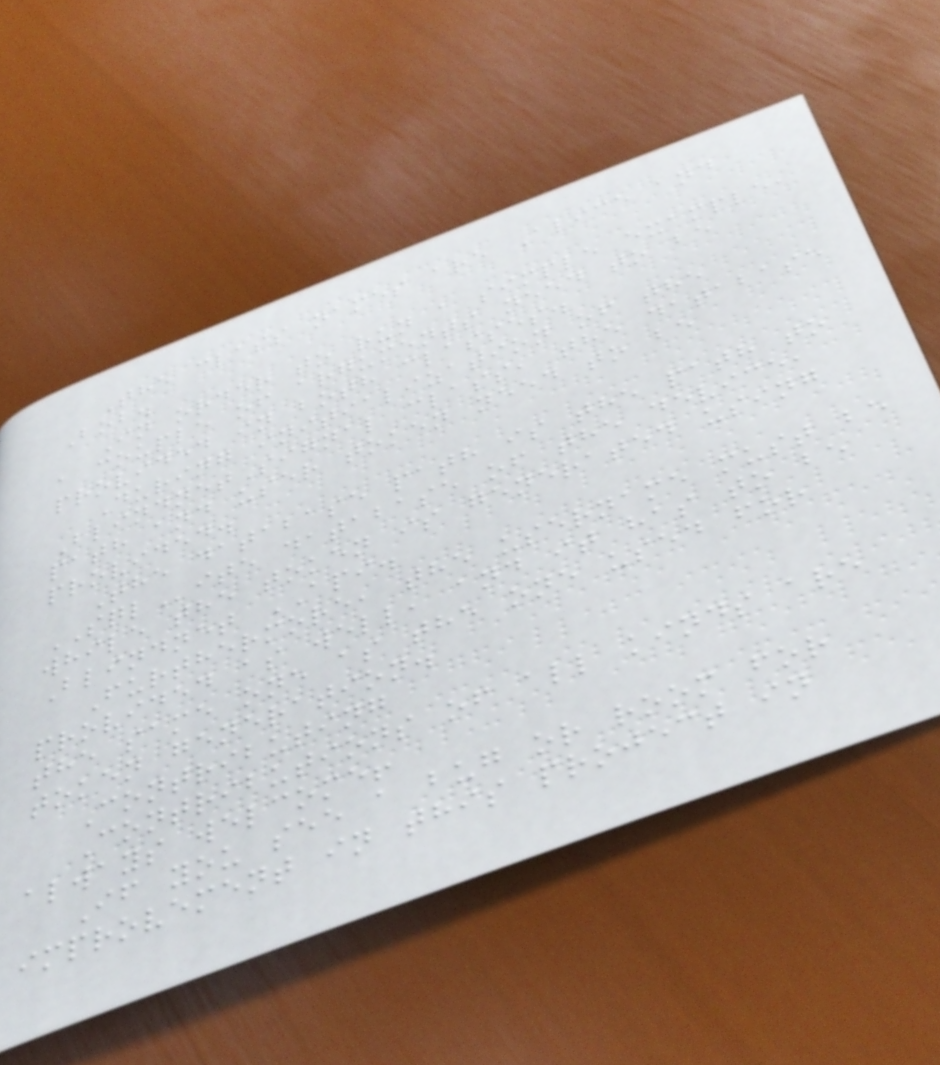The class names are Alice and
Bob.
In order to run a simple example,
a couple of arguments need to be
provided in both classes.
During initialization of the
BlindnetSignal class, the database
path and user token need to be
provided.
The database path is the path to
SQLite database of the device,
while the token is generated using
Blindnet API.
Furthermore, the username must be
provided as well, and it has to be
the same one as the one used for
token generation.
Contributing
Contributions of all kinds are
always welcome!
If you see a bug or room for
improvement in this project in
